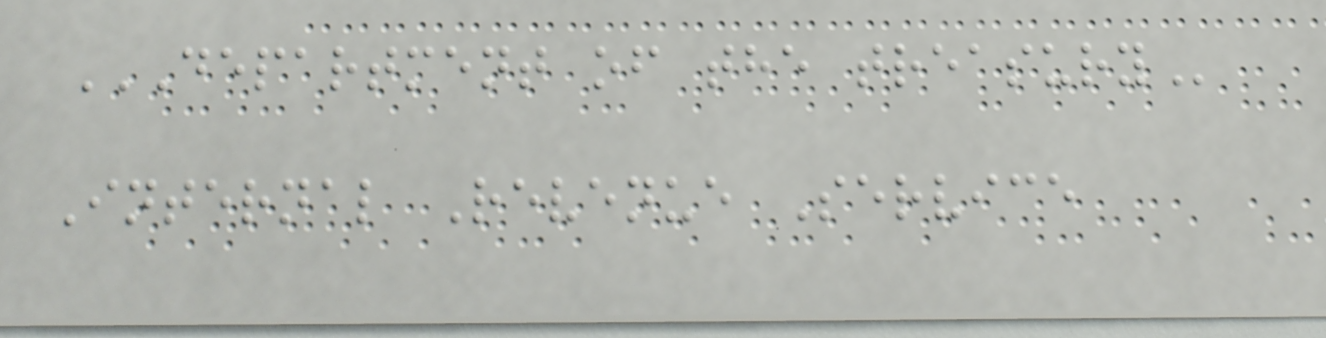DEPARTMENT OF THE TREASURY
Internal Revenue Service
